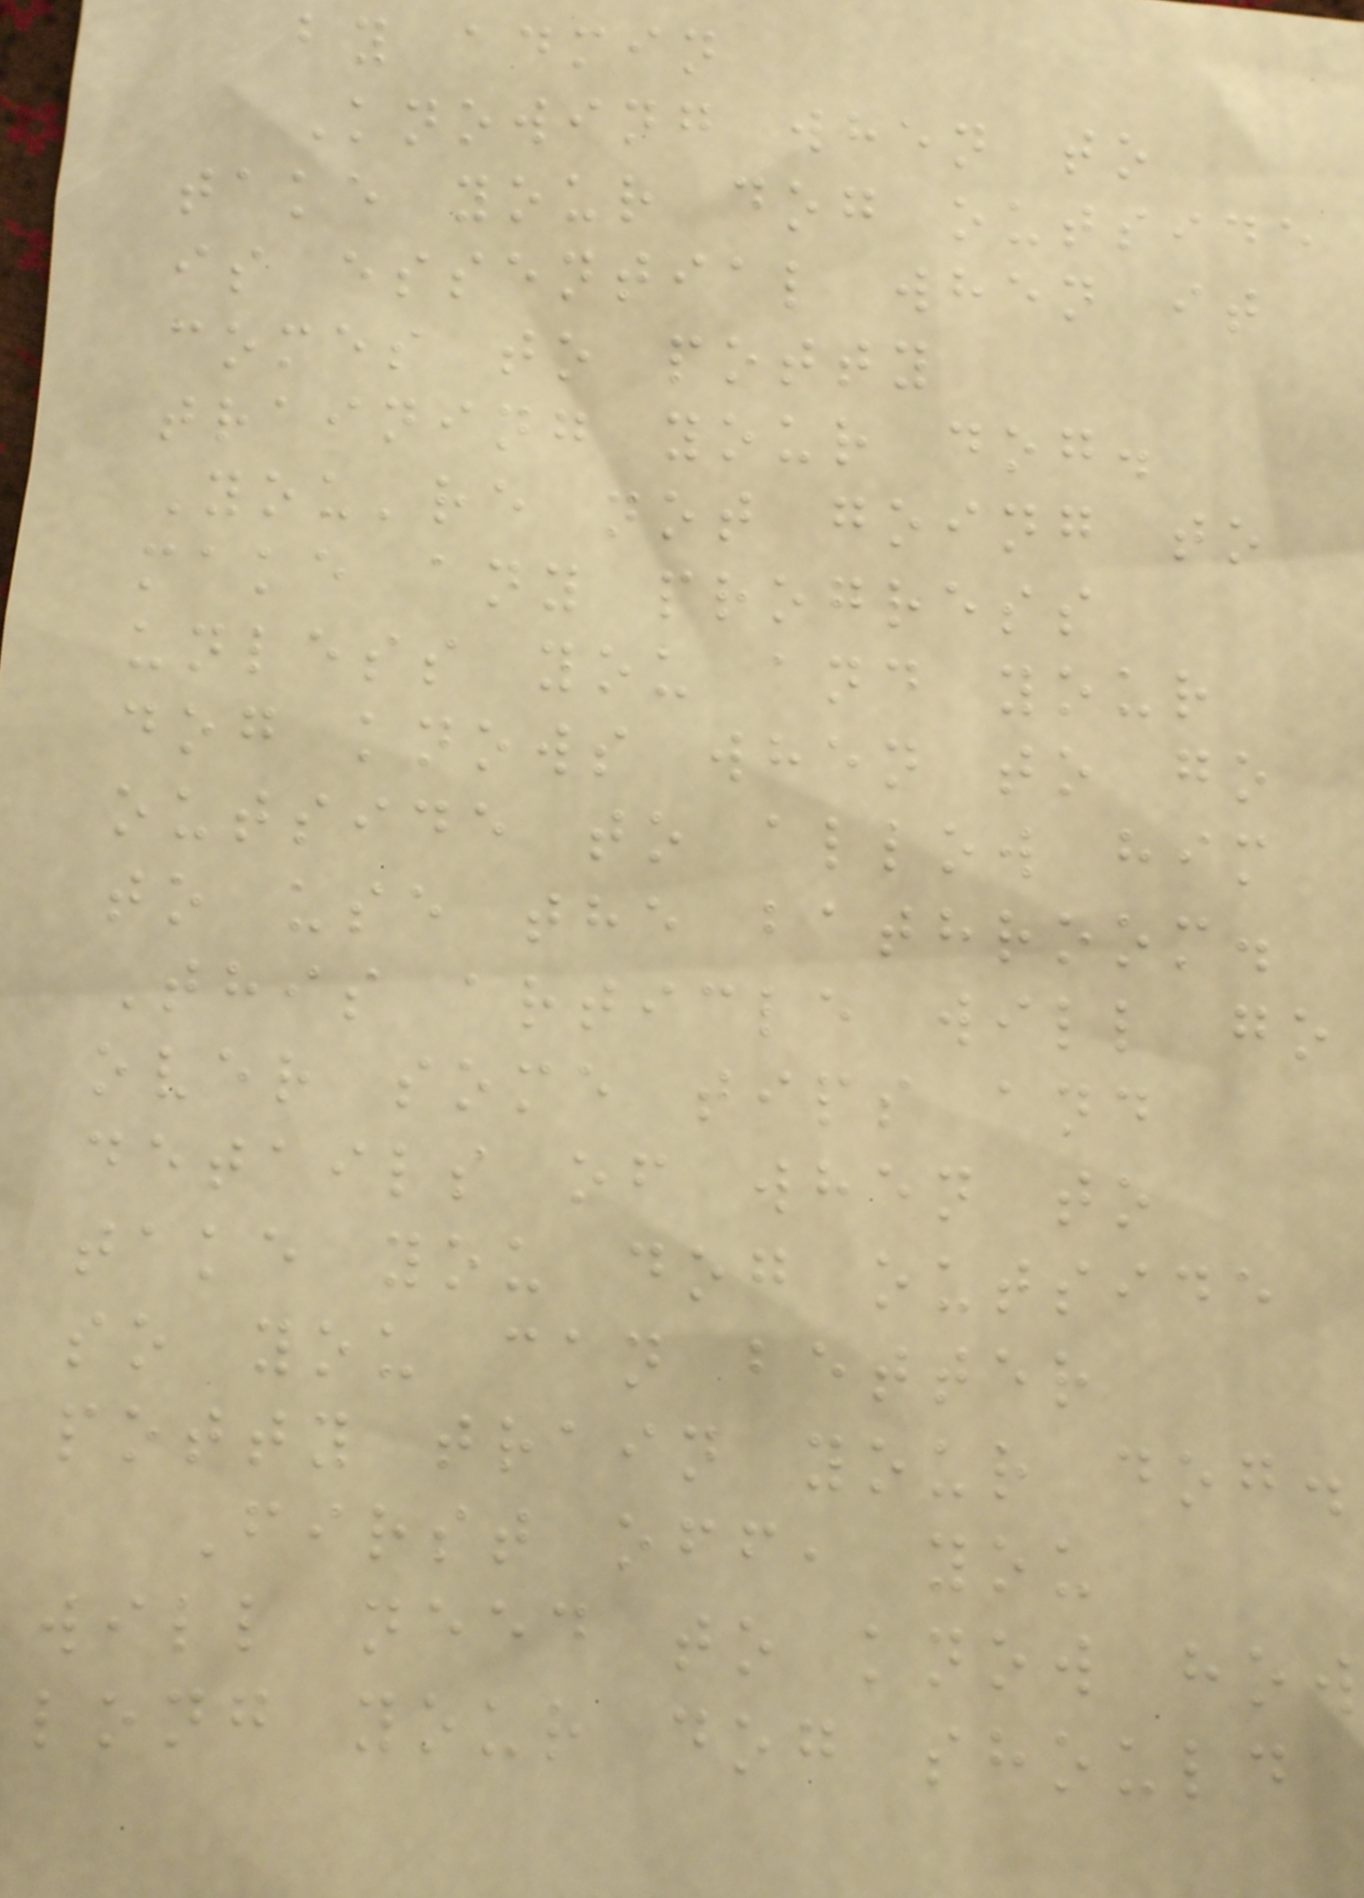by admin
Knowing when to
take your dog outside
is essential when it
comes to potty
training your dog.
You're not going to
make any progress
unless you and your
dog knows when to go
outside to allow him
to use the bathroom.
This article will go
over some tips and
details of when to
take you dog outside
so you can better
potty train your dog.
First off, you
will need to know how
long your dog should
